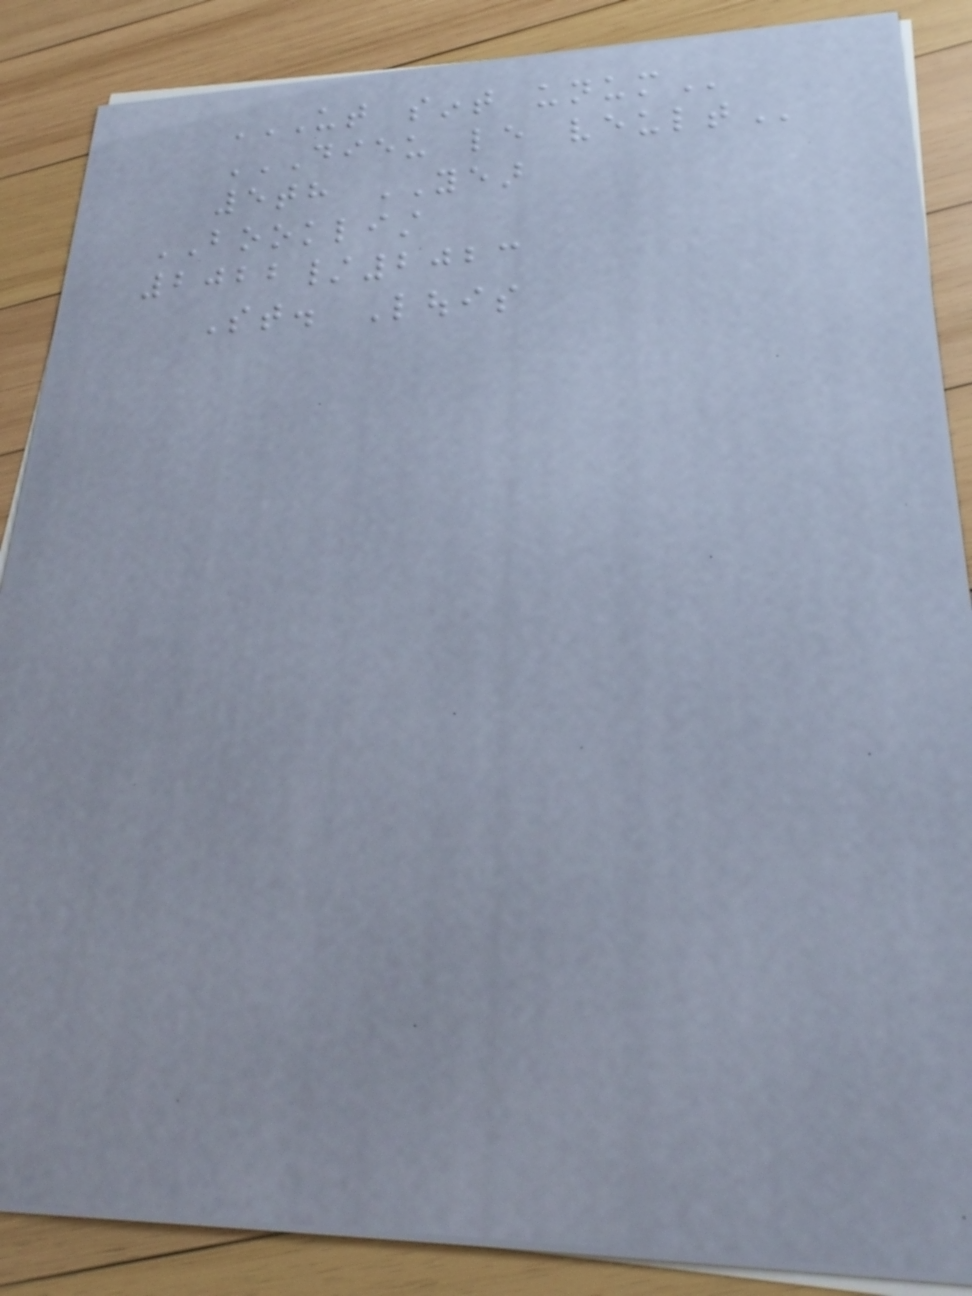UT SINT UNUM
DIEU LE VEULT
5th YEAR
BOOKLIST
2022/2023
St. Louis
